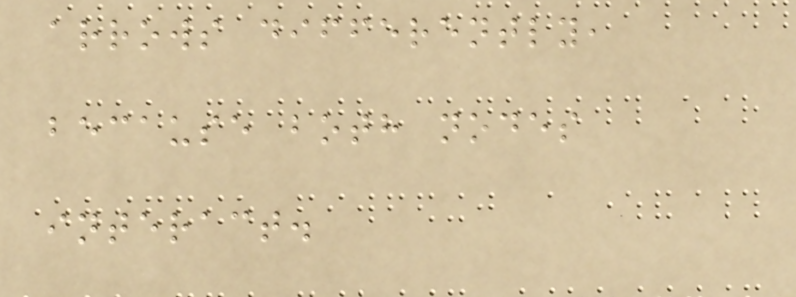arrows differently,
because both nodes
interact.
